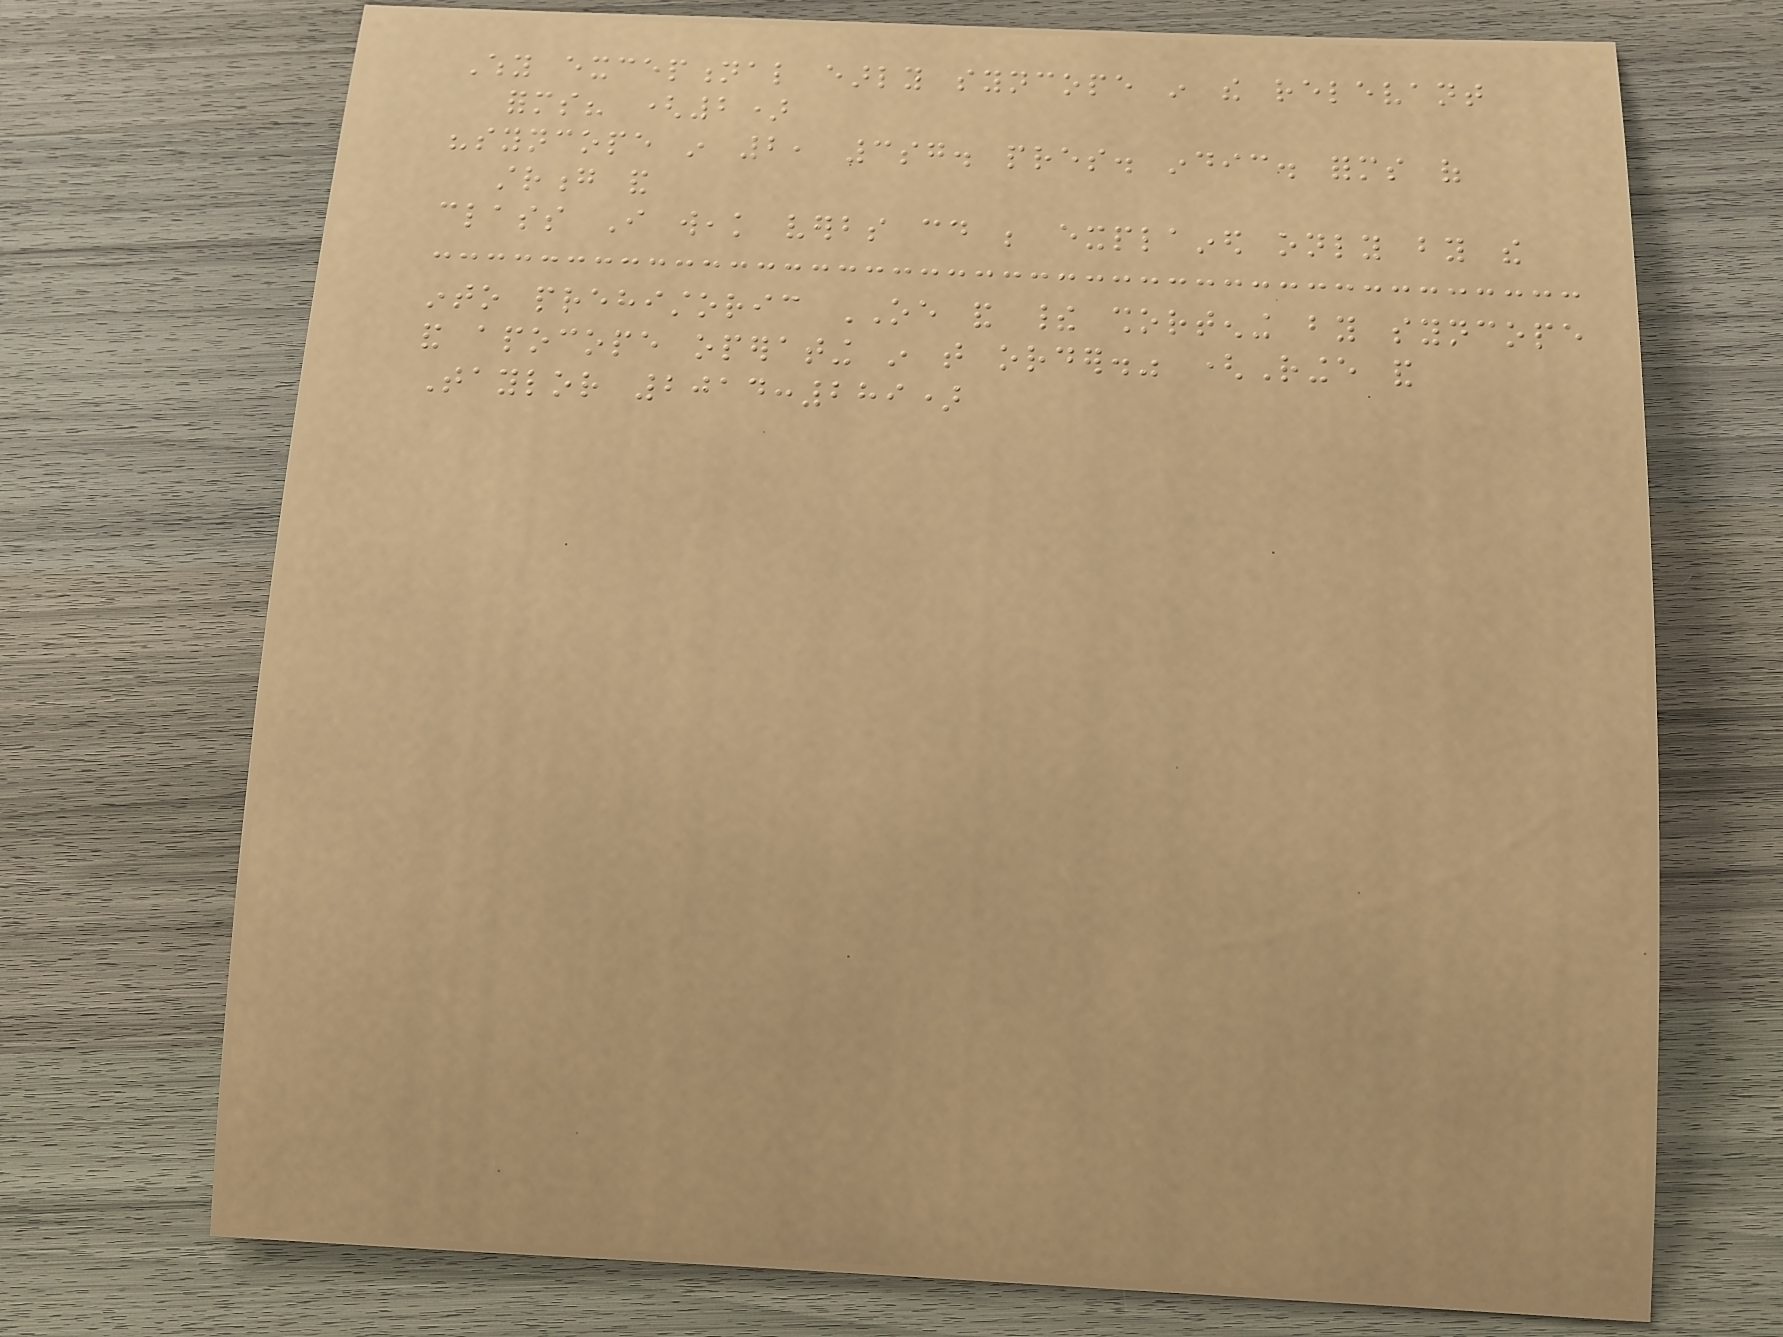Why exceptional early syncope in the relevant
forms? (2)
"syncope in 2, 3sg. pres. indic. forms of
strong and
class I weak verbs could be explained only by the
into prehistoric OE and their shortening by syncope
and apocope operating in that order." (Ringe and
Taylor 2014:289)
